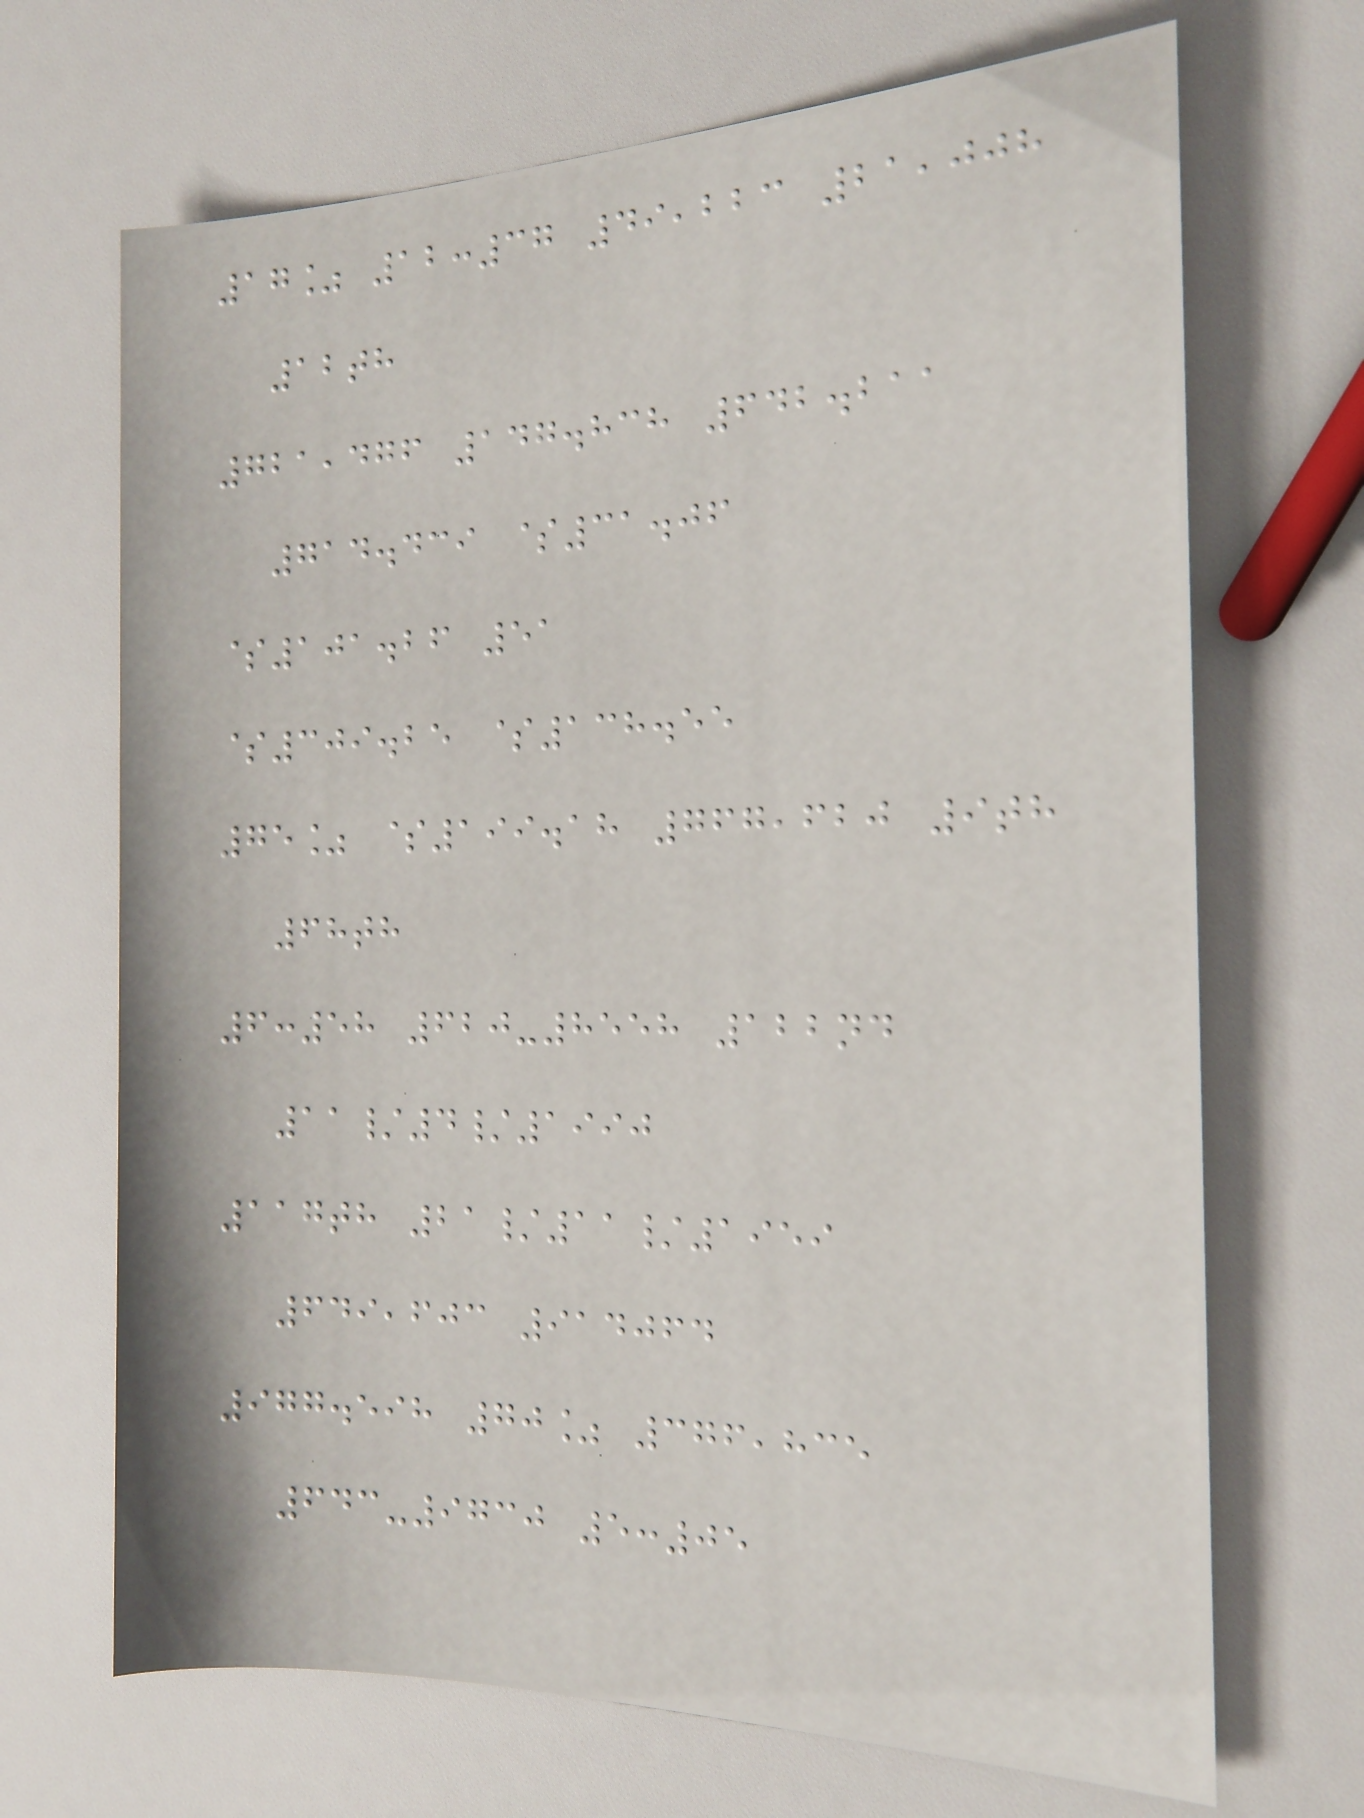17% 12:37 49,223 21,008
12th
721,476 147.838 642.211
714.439 $31.06
$101.26 51
$309.25 $138.55
75% $199.18 767,620 9th
68th
6:58 620-8558 122nd
11/4/1990
117th 21/11/1959
649,603 914064
977.598 70% 376,835
643-9730 5:05
